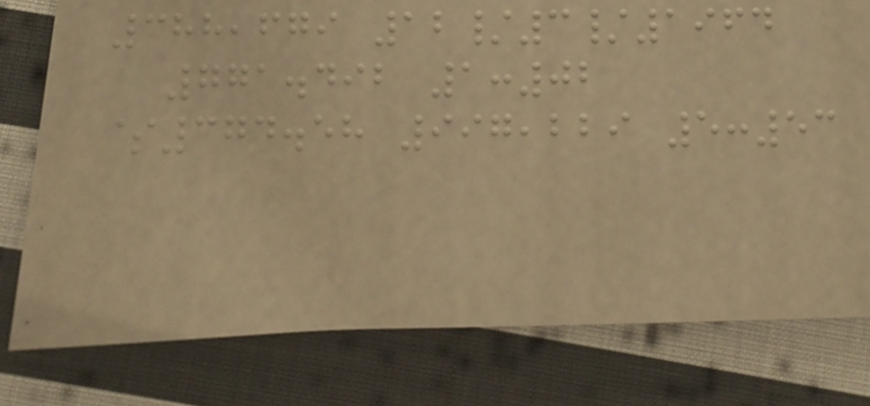388,679 12/3/1964
771.492 1:02
$374.58 997,229 5:53
